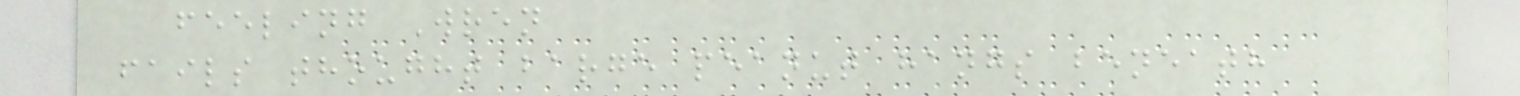feeling Wren
fails thought barge peanut hangs beneath
